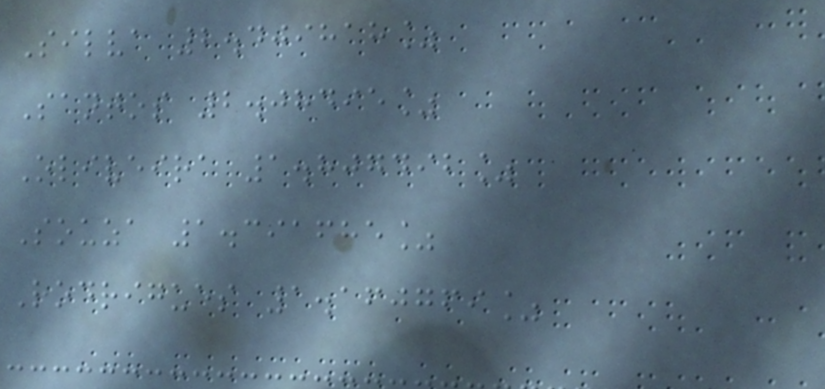Silva 2.409818%
Santos 2.08495%
Oliveira 1.807492%
Souza 1.391685%
Rodrigues 1.160769%
